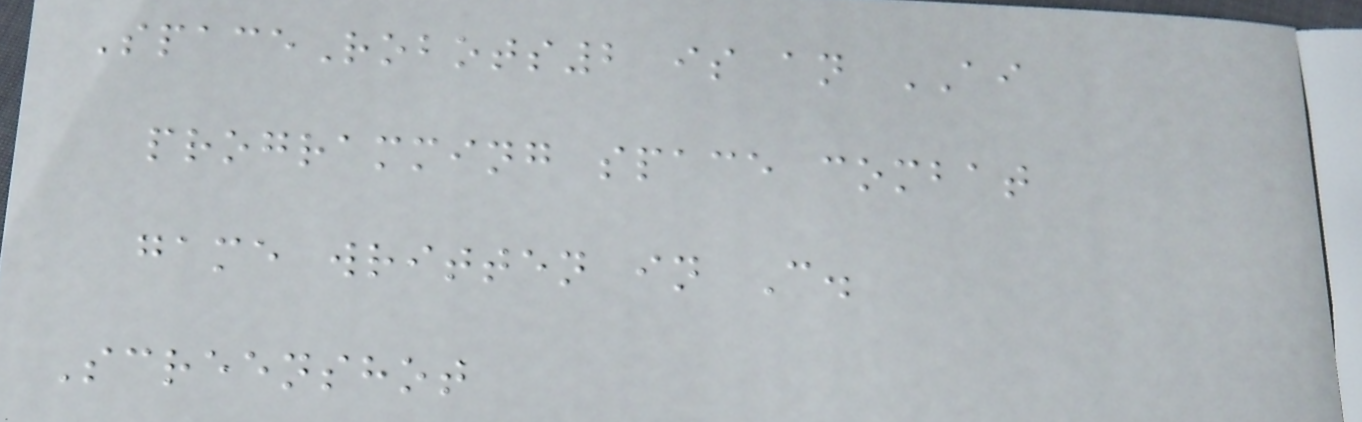SpaceRobots2 is an AI
programming space combat
game written in C.
Screenshot
